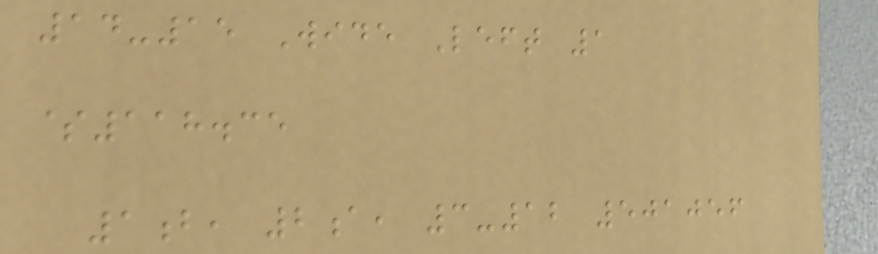14-15 Wide Left 1
$118.35
1b, 2a, 3-12 501056
